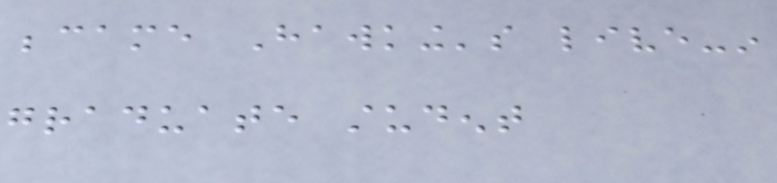became Hawking's live-in
graduate student
